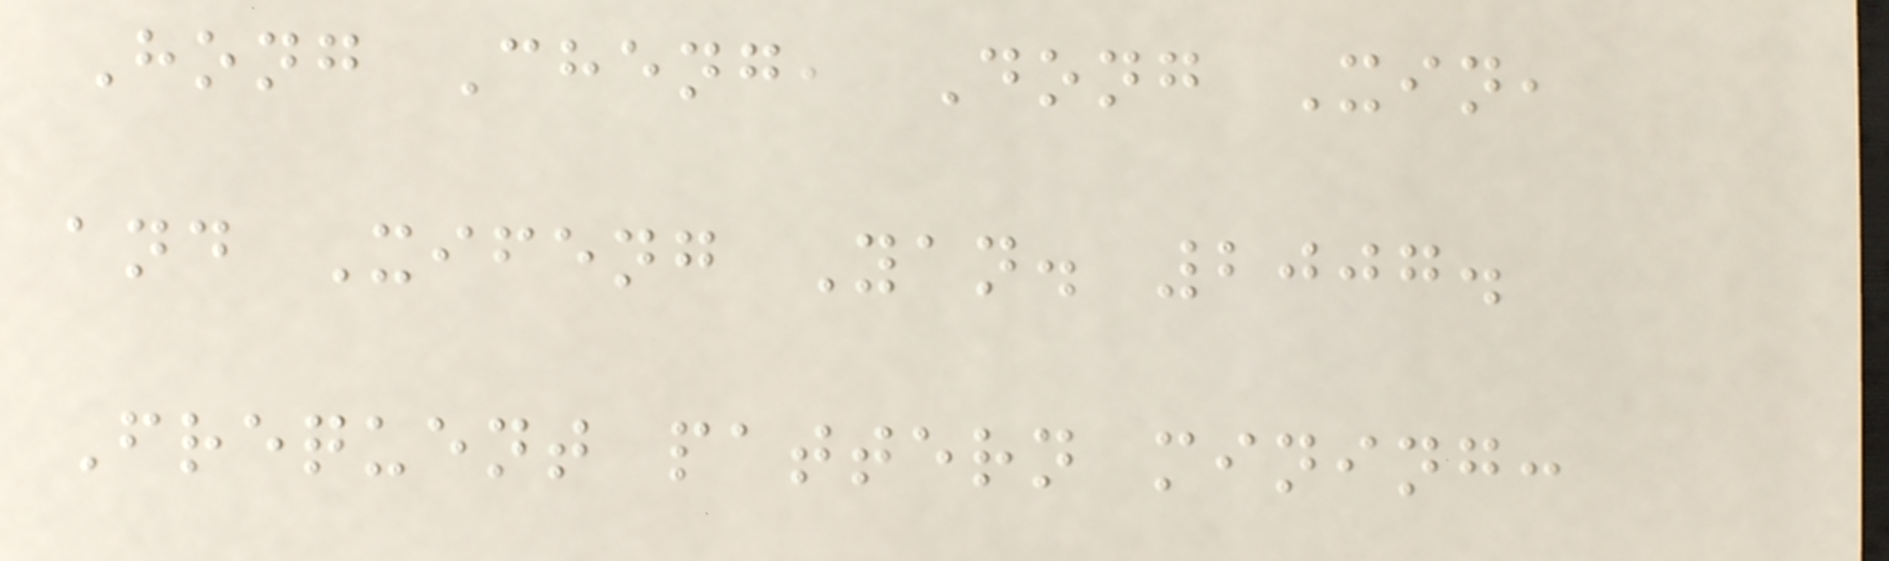Hong Cheng, Dong Xin,
and Xifeng Yan. 2007.
Frequent pattern mining:
